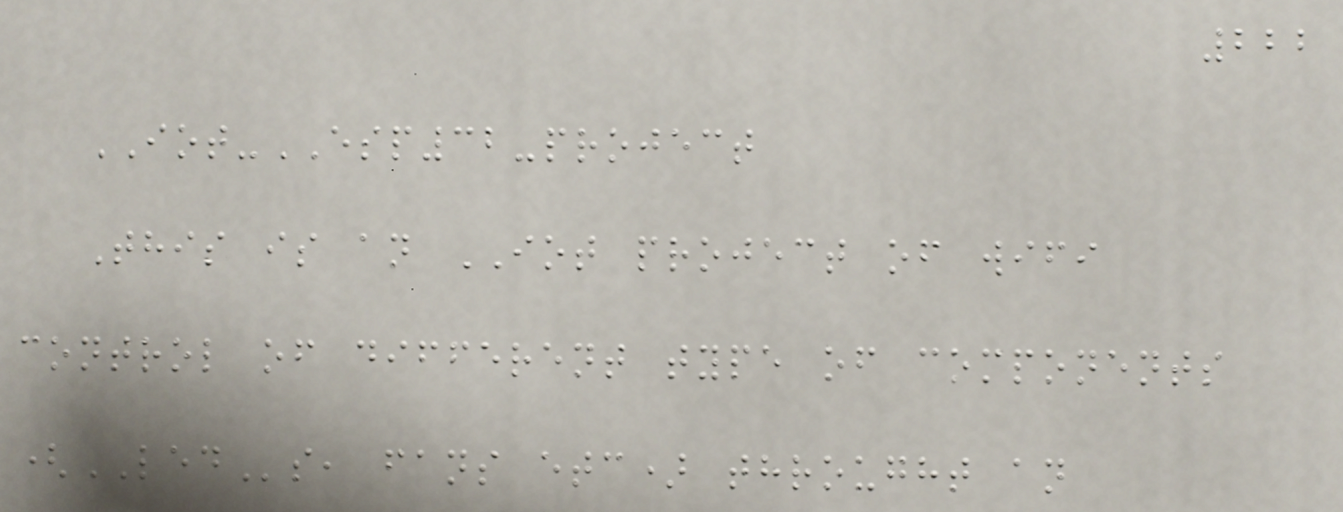222
IOT-ESP32-project
This is an IOT project of wifi
control of different type of components
(LEDs, fans etc) throught an
